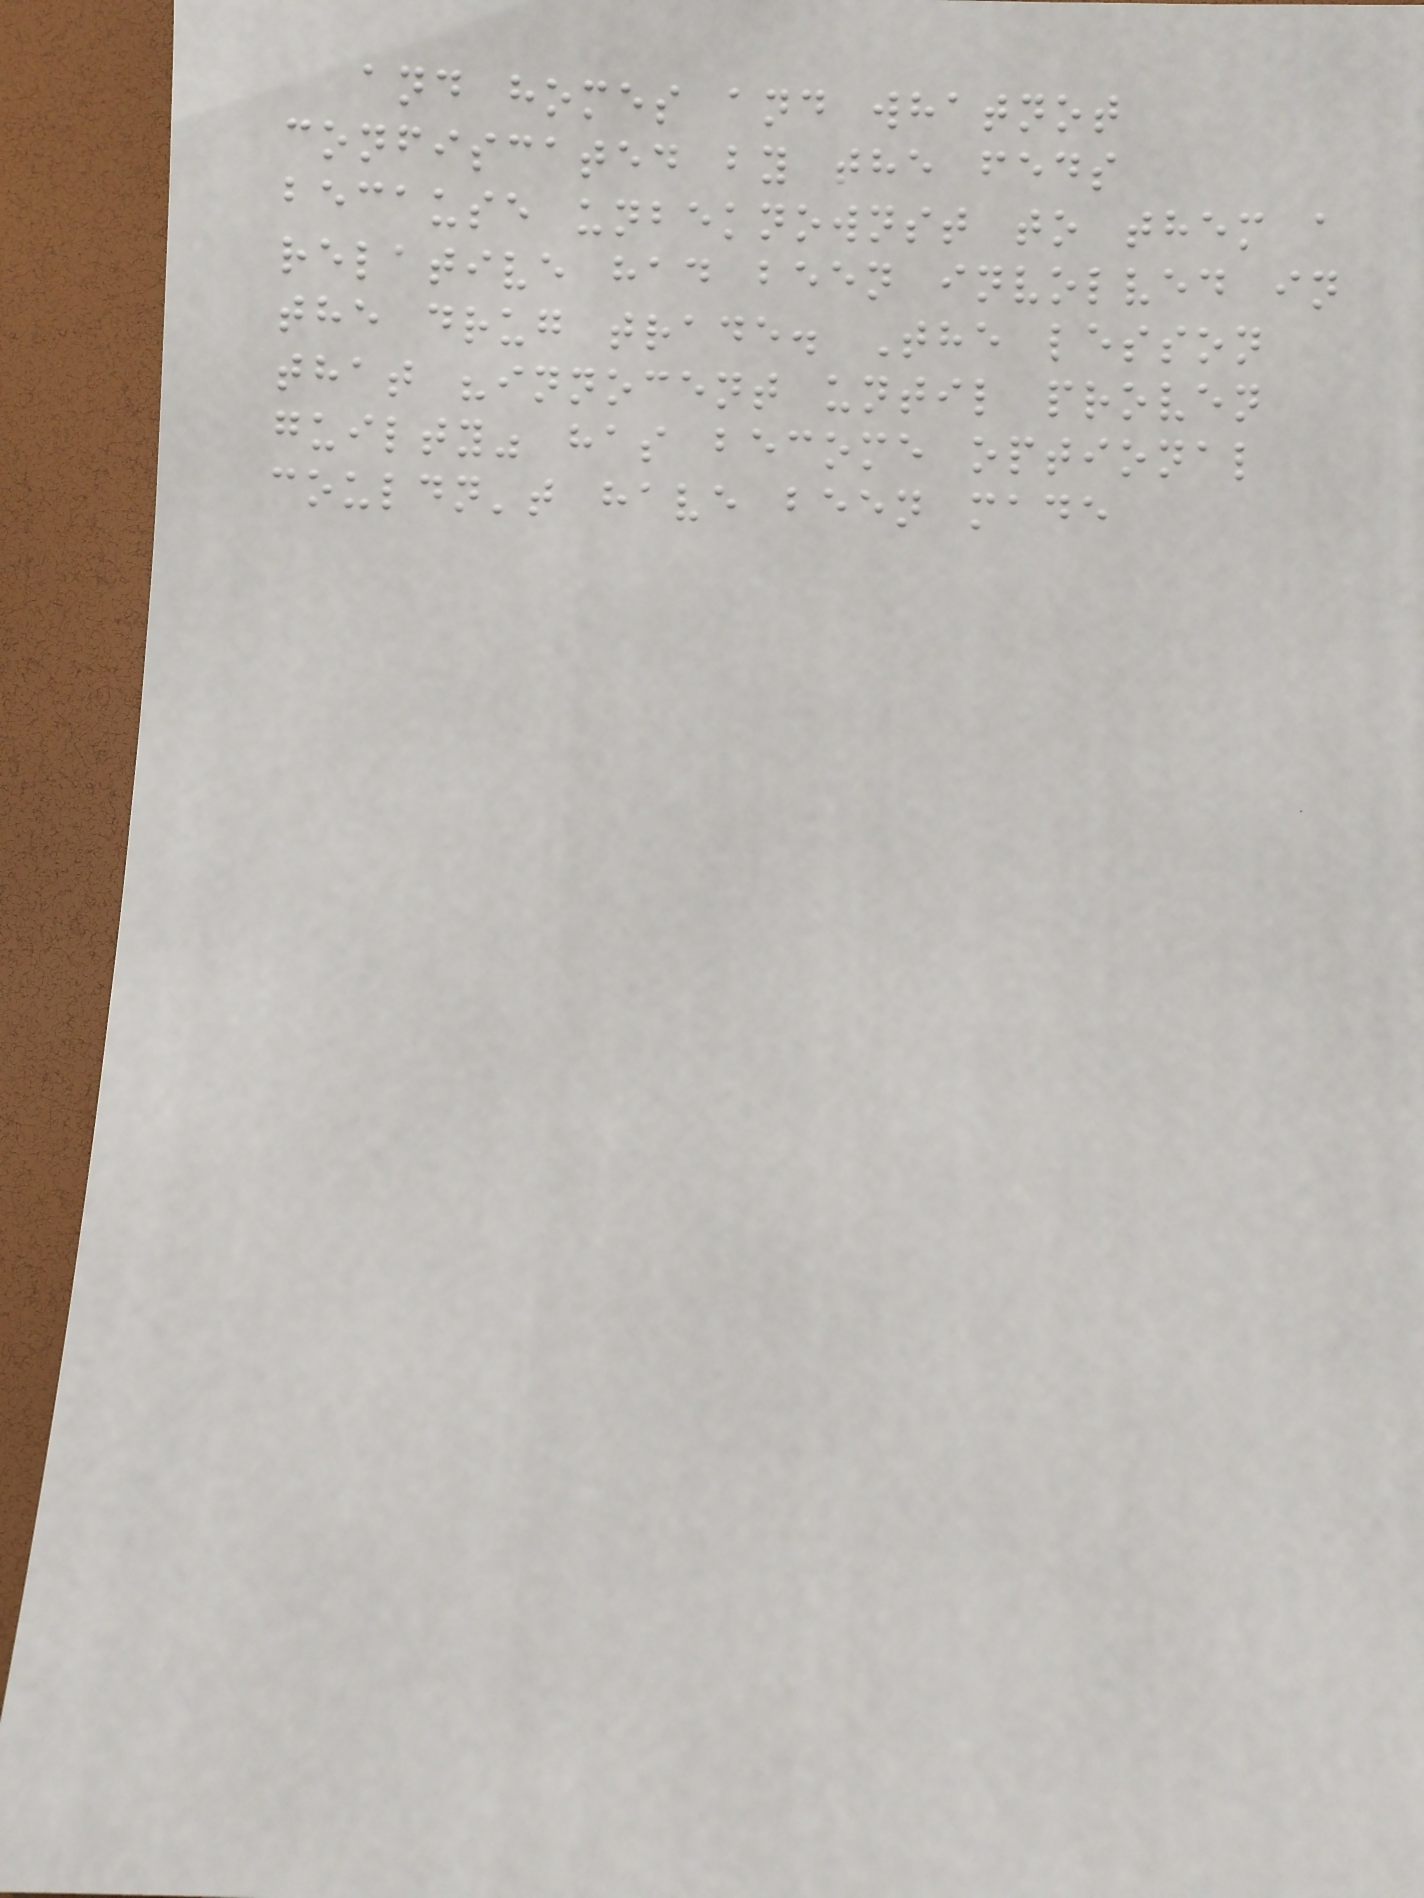and homes and whatnot
confiscated by the feds
because unbeknownst to them a
relative had been involved in
the drug trade. The lesson
that "innocent until proven
guilty" has become optional
couldn't have been made
